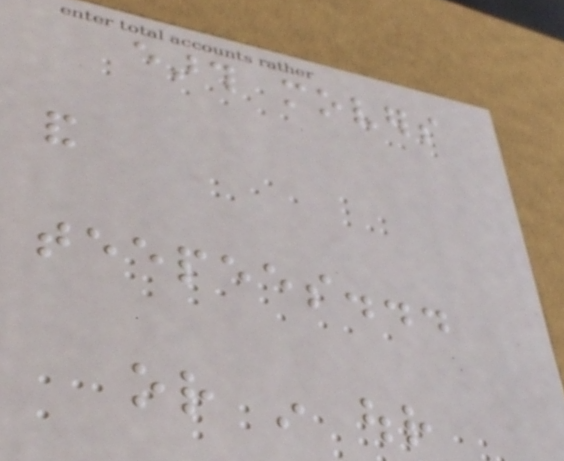earth movers
and
teepees...
or in our
